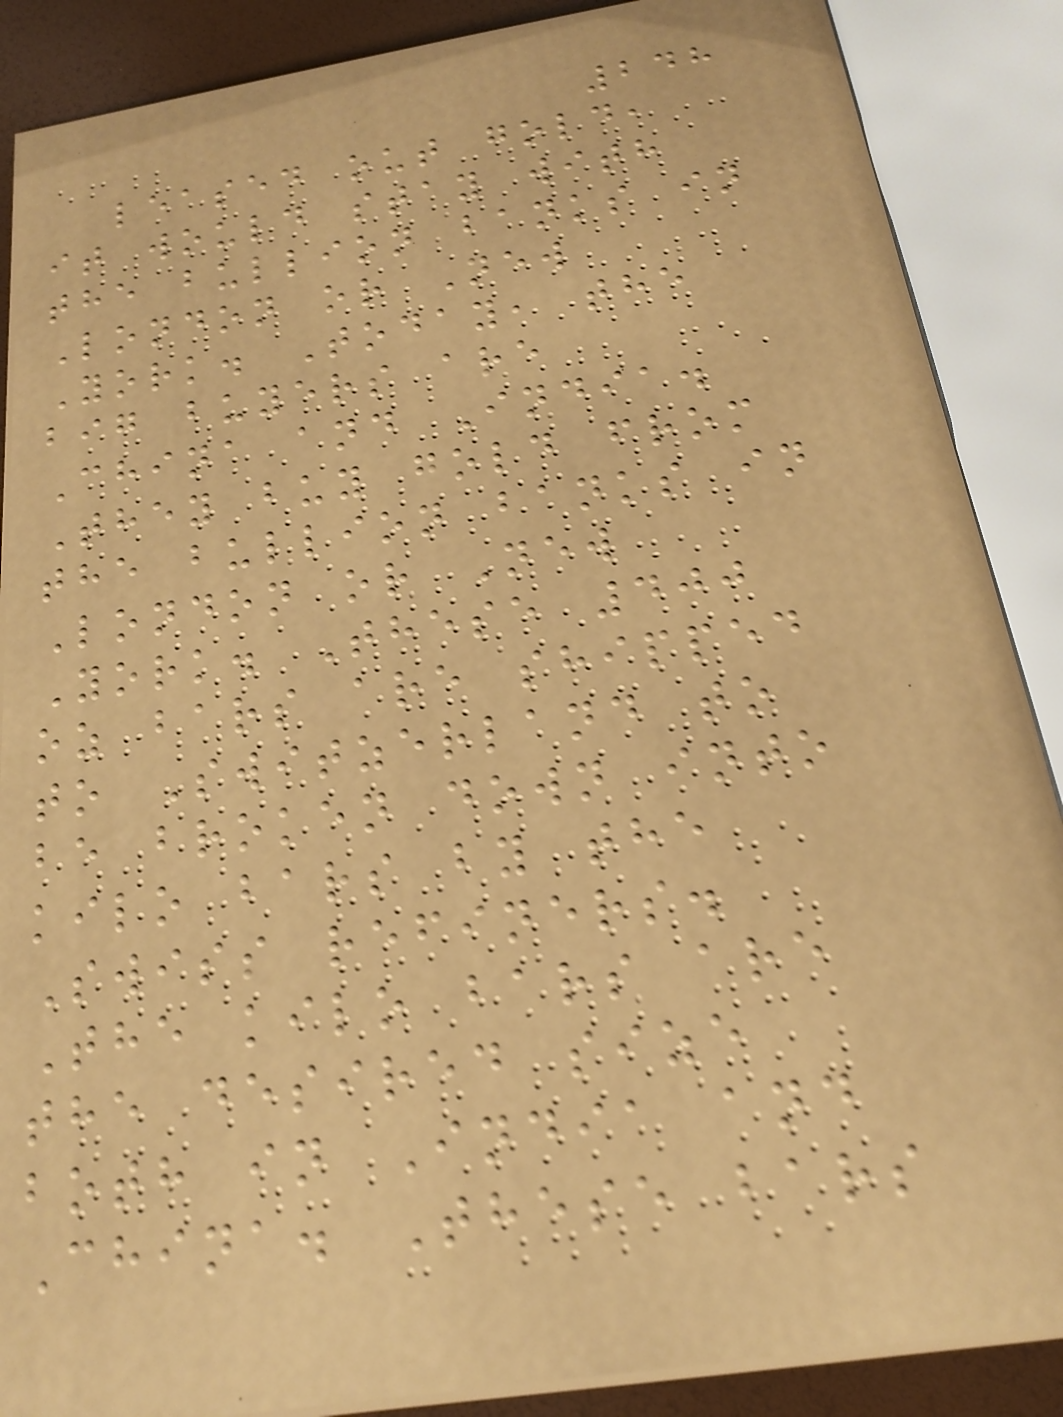248
leased out gold,
it would stay with
the bullion banks in
London or New
York. Today, the
big buyers are
China and India.
They buy gold from
the bullion banks in
London or New
York. These 400
oz bars are shipped
to Switzerland to
be broken down into
kilo bars by the
Swiss refiners.
The kilo bars are
the desired size
both in India and
China. These bars
